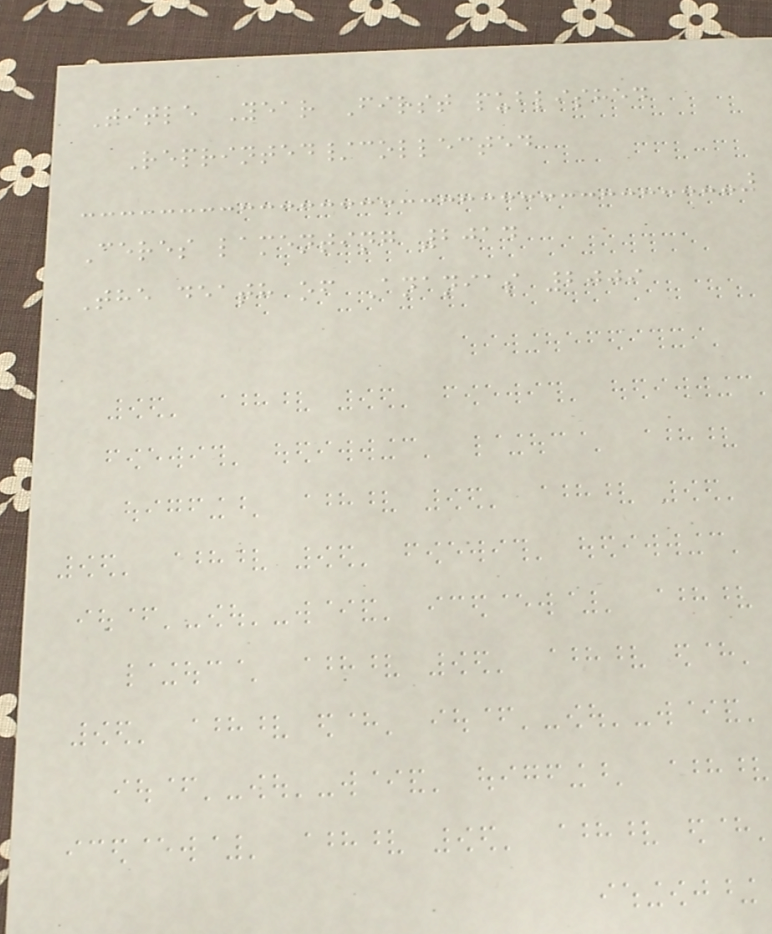Title Year First published
Reprinted/collected
Ceres lamenting 2014
The death of Ananias 2009
